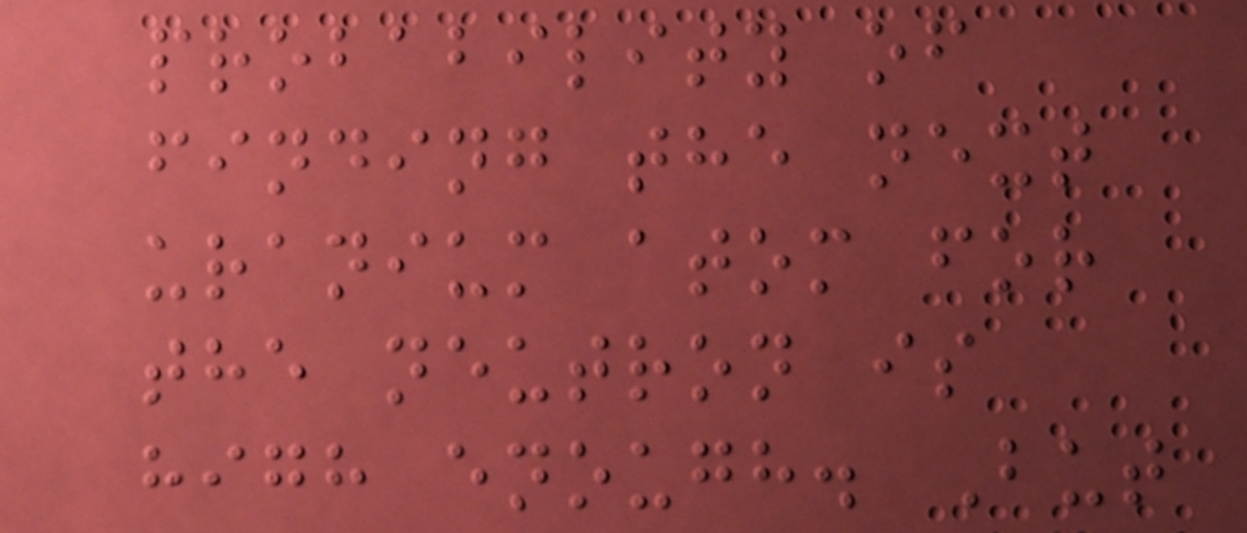probability of
finding the next
uranium atom for
the neutron is
high enough. But
